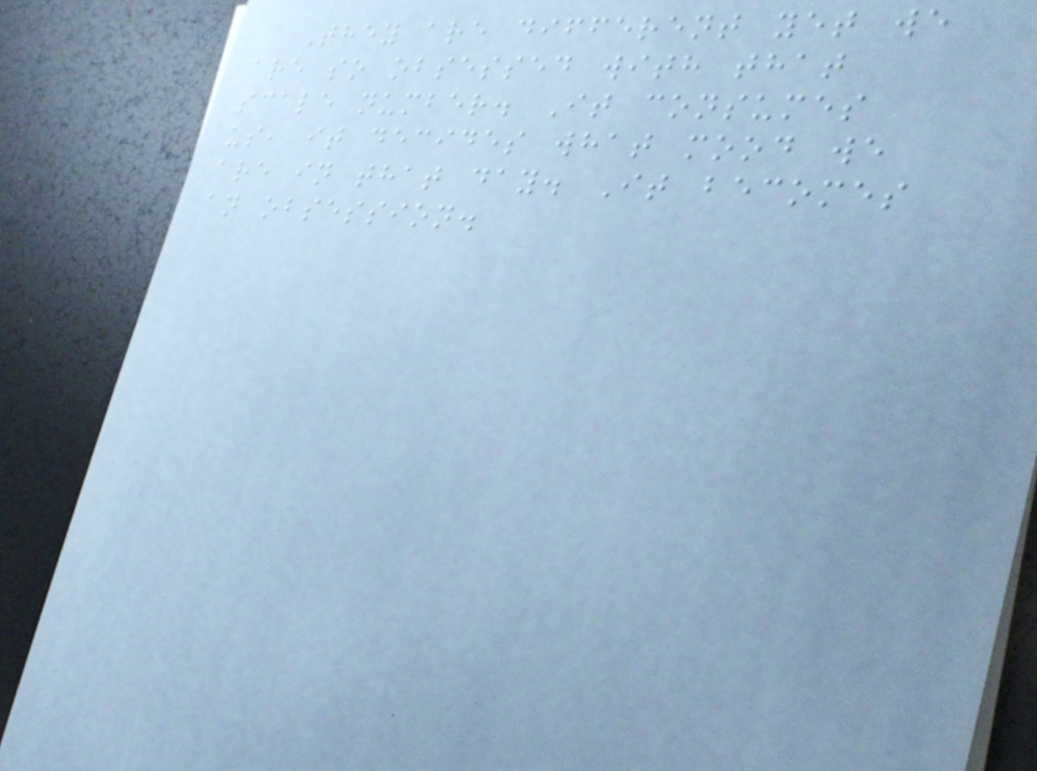They are different yet we
are so obsessed with that
scale number. It consumes
us, it decides what mood we
are in that day. It becomes
an obsession.
